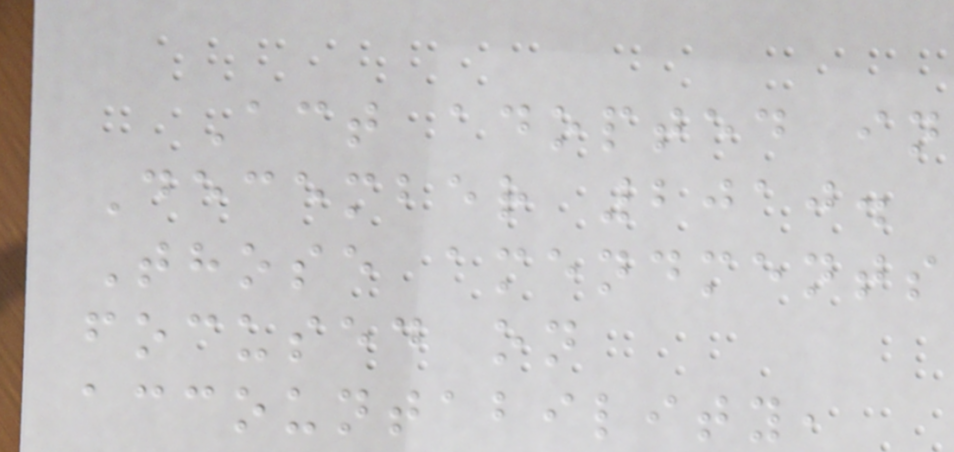Act adopted in
December 2010.
Those amendments
focused on
accountability,
